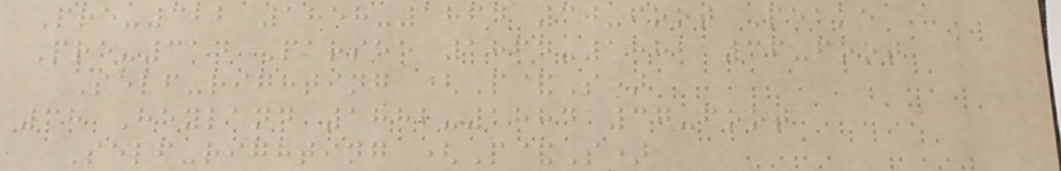Pre-322 1858-1864 30-foot Peake
Pre-314 Parsee 1864-1882 36-foot
Self-righting (P&S)
38 Heyland 1882-1884 37-foot
Self-righting (P&S)
